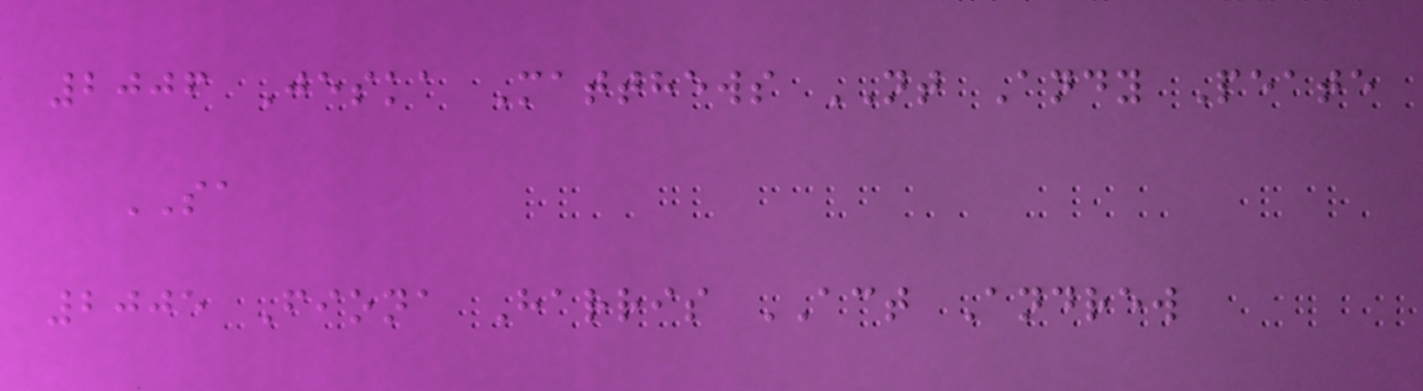2006 Jeska Matthews NT Andy Peate
SA
2005 Fiona Harris ACT Andrew
